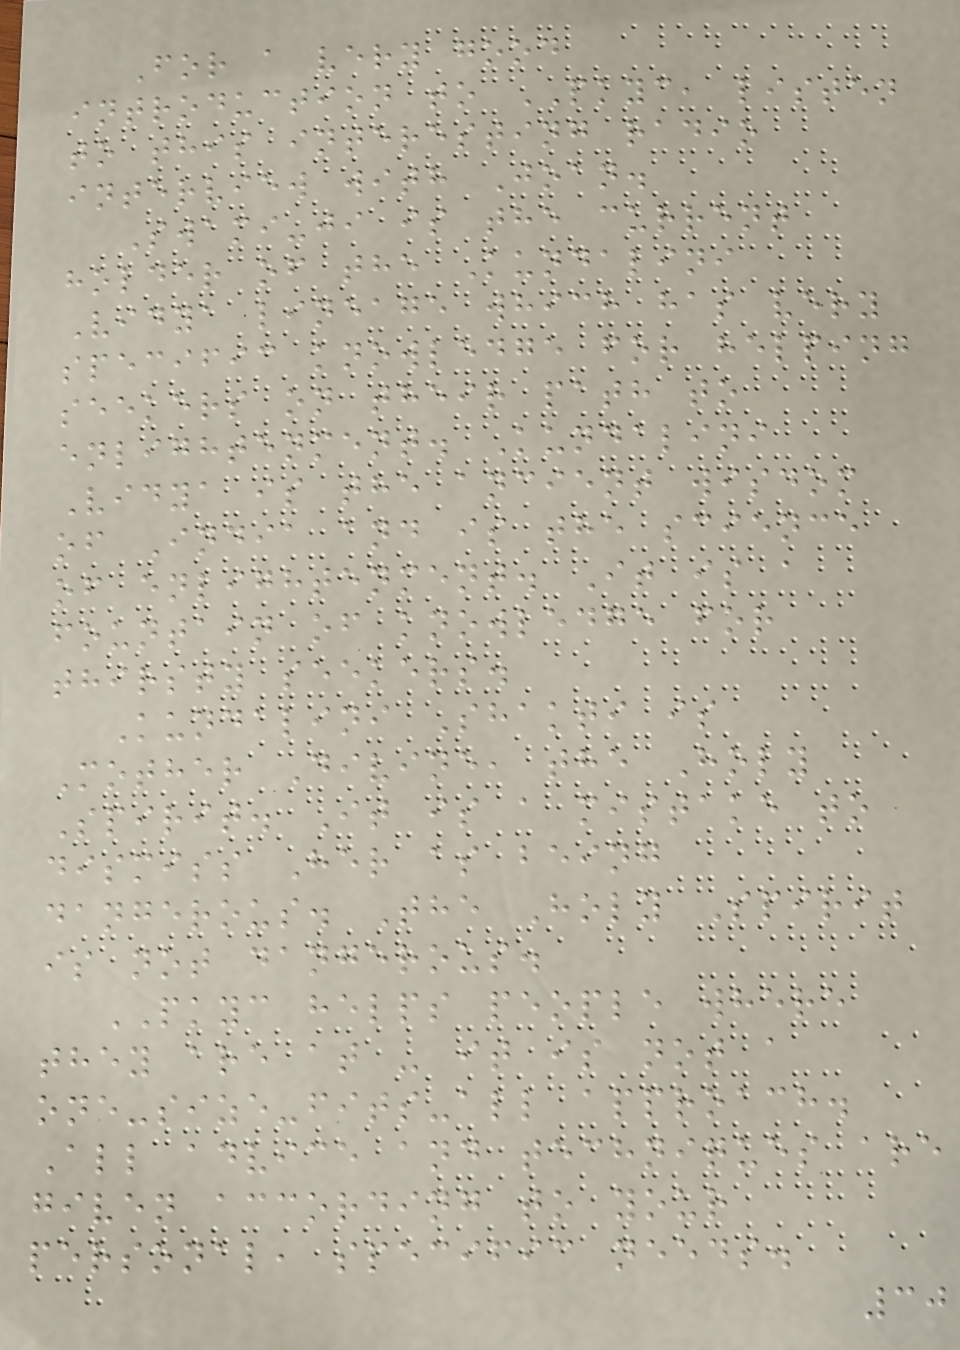For a very good
introduction to PKYC, listen
to this interesting radio
interview with Joan.
Swami-ji is the current
holder of the Kundalini
Vidya lineage which has very
specific knowledge for helping
seekers on their path to
enlightenment. Kundalini
Vidya is the ancient wisdom
of India and is the science
of enlightenment. It is a
fountain of knowledge for
thirsty seekers.
Kundalini Shakti is
Mother Divine, the Holy
Spirit. It is a mistake to
dismiss Her as being
dangerous. The Holy Spirit
is not dangerous.
PKYC helps people where
they are at - it is not a
one-size-fits-all approach.
All advice and techniques are
given according to your
personal, specific needs.
30
